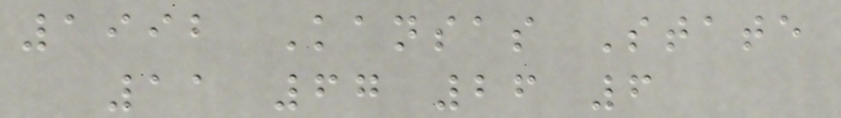1992 Kansas State
11 67 26 6
